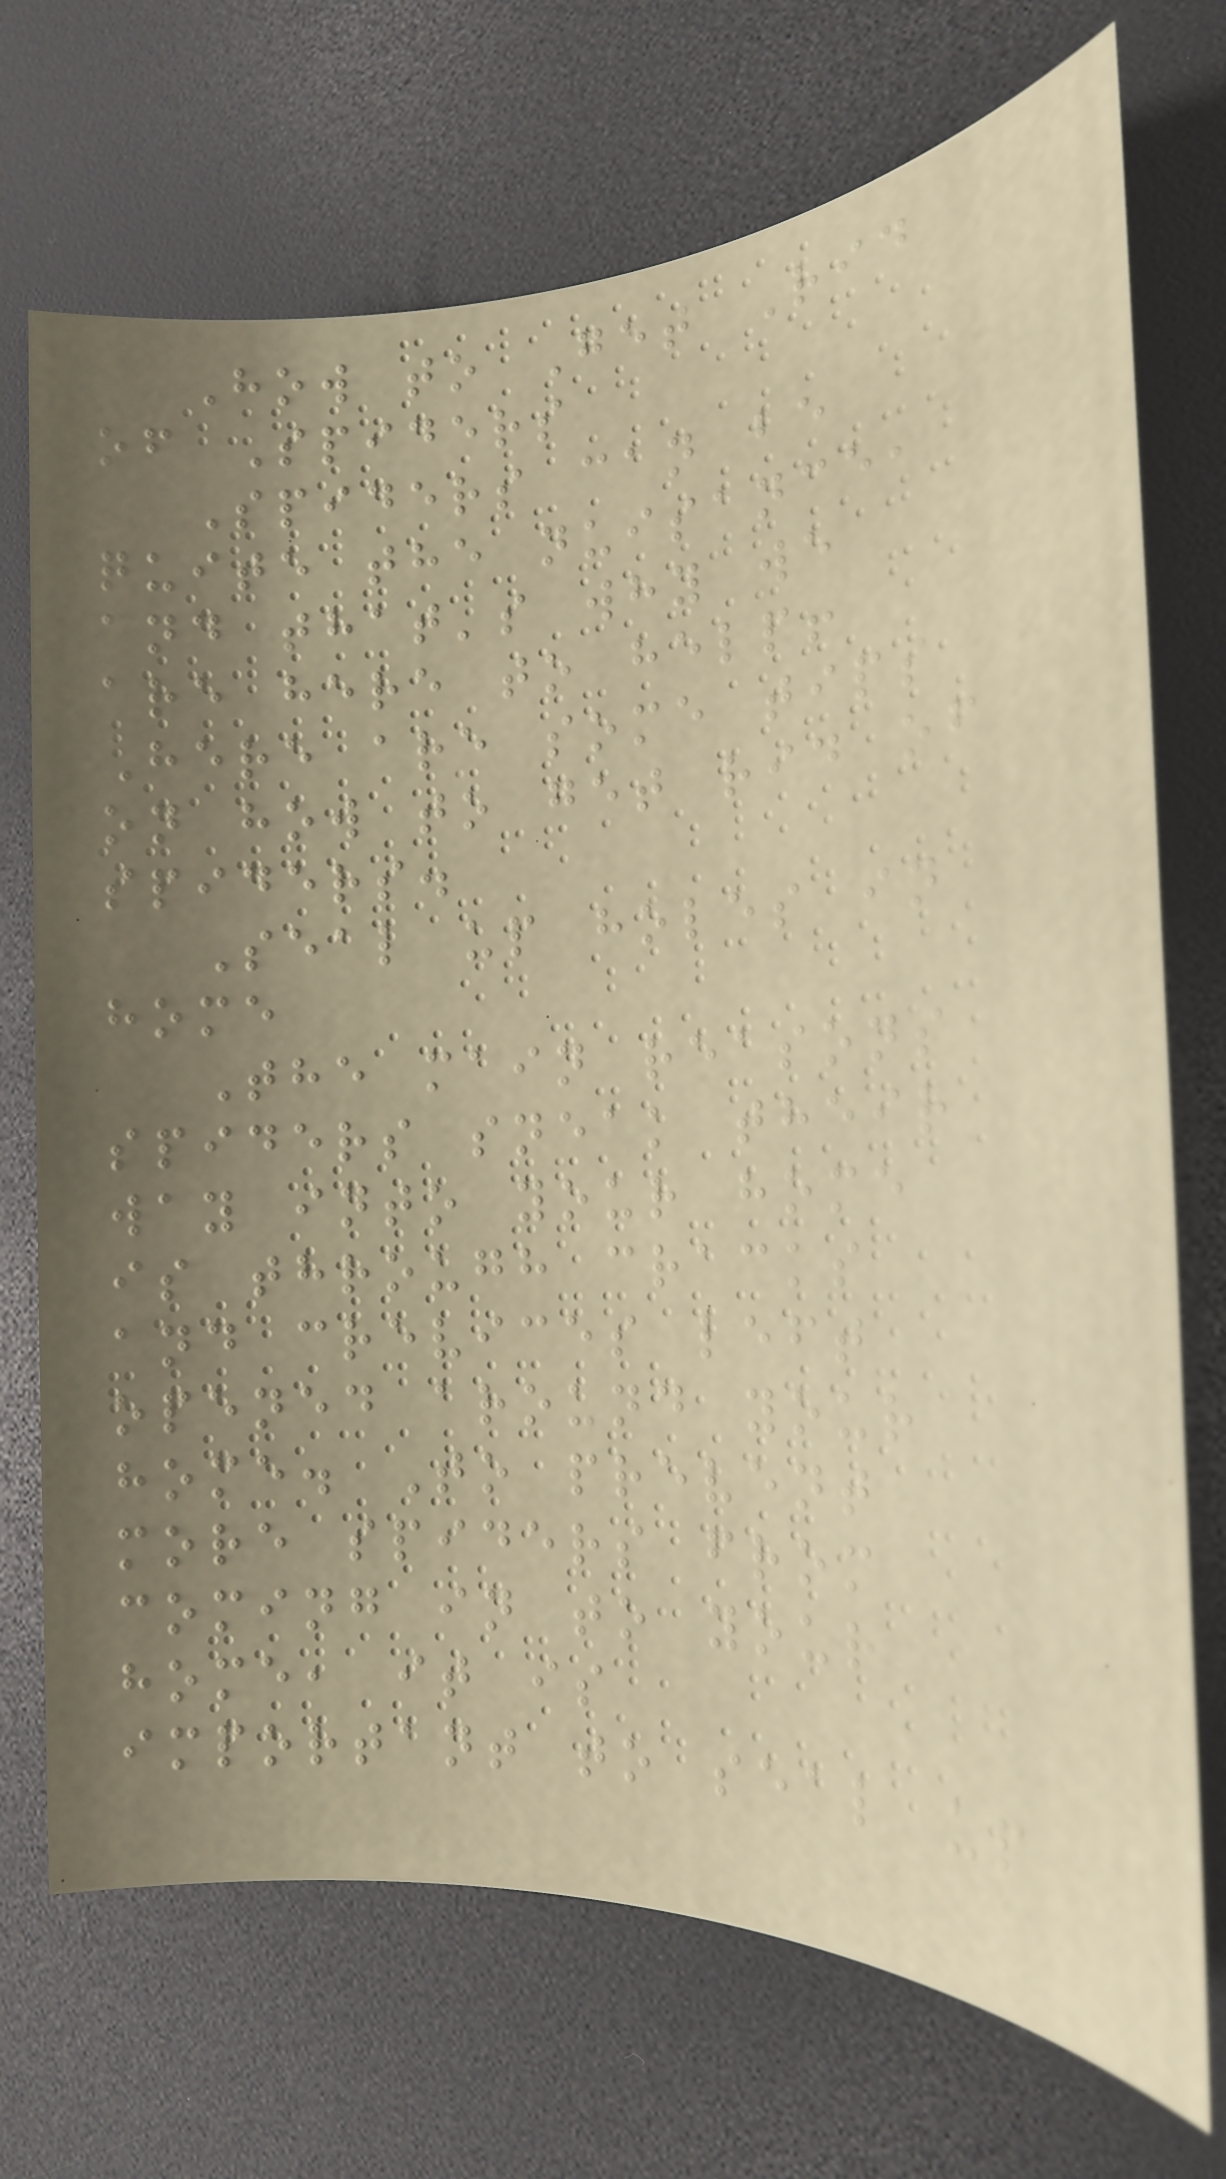How to Get Rid
of Spiders
Spiders can be
quite the nuisance,
and that's why we
are here to help!
Here are some tips
on how to get rid of
spiders.
Seal up holes in
home
The main reasons
spiders sneak their
way into your home
is through cracks
and crevices left
opened around your
home. To prevent
more spiders from
coming in to your
home, it is
important to seal up
